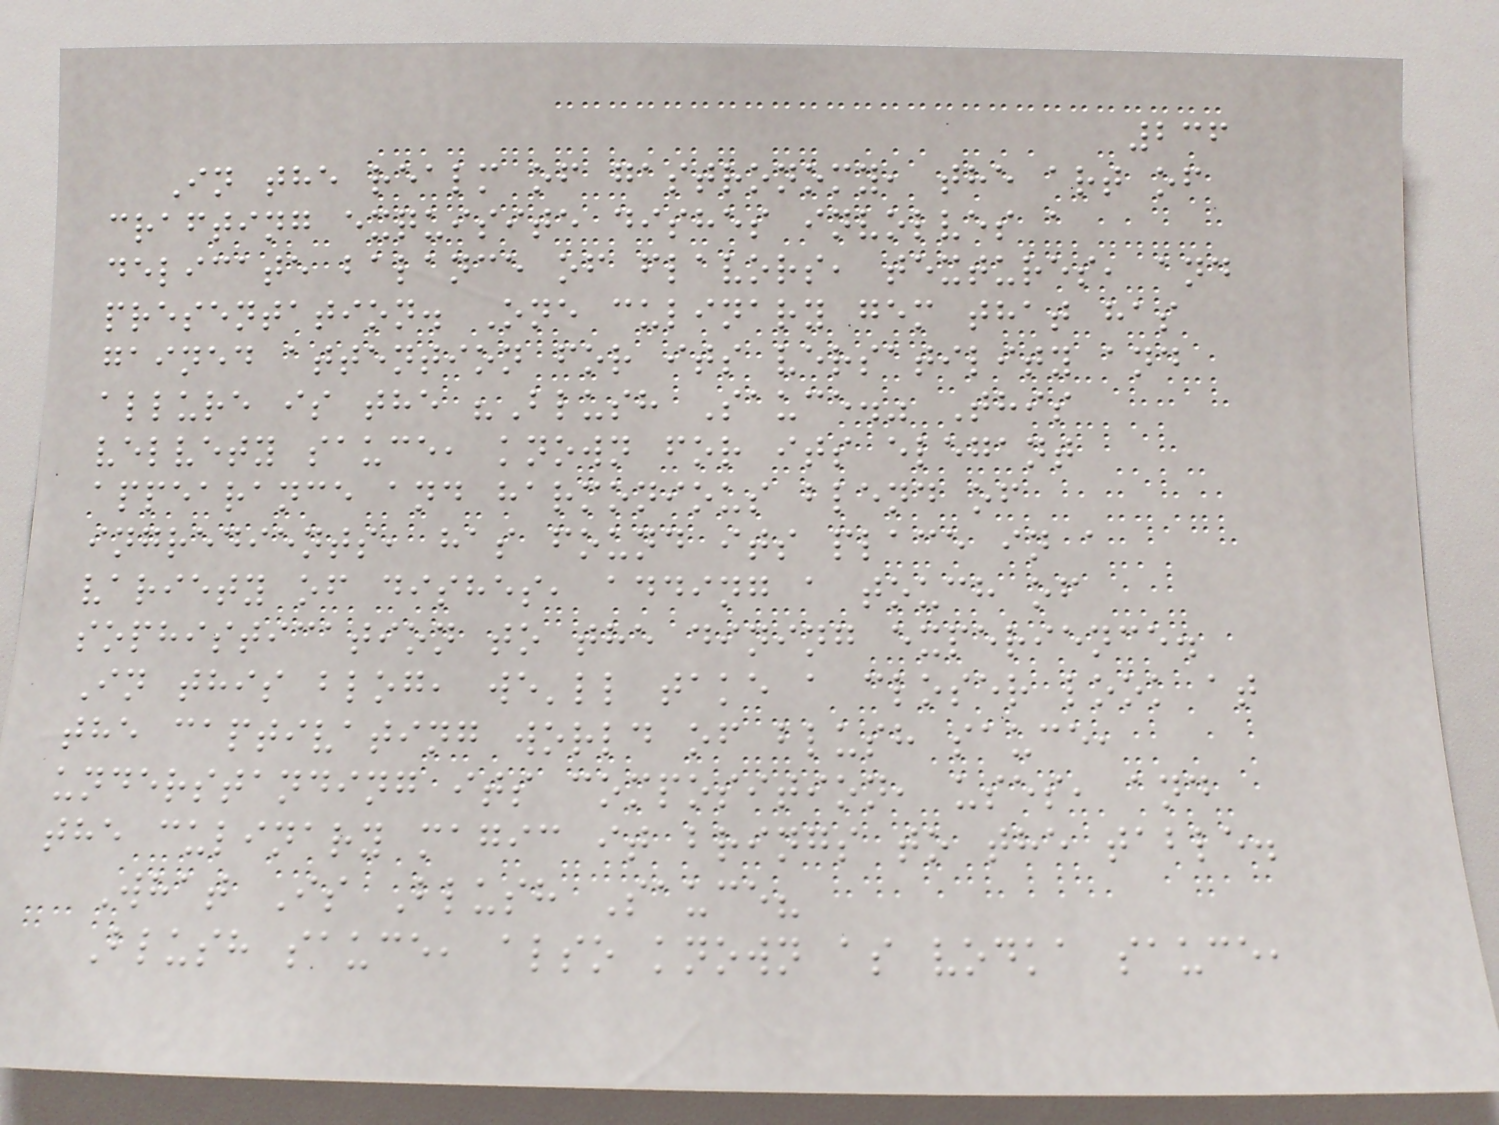236
In the realm of gastronomy, the art of
crafting exquisite dishes involves a
delicate balance of flavors, textures, and
presentation. One culinary gem that has
gained attention for its versatility and
allure is the "Blush Sauce." This
velvety sauce, known for its elegant
appearance and harmonious blend of
ingredients, has found its place in a
variety of dishes, adding a touch of
sophistication to the dining experience.
In this blog, we'll take a closer look at
the captivating world of blush sauce,
understanding its composition, uses, and
the culinary magic it brings to the table.
What Is Blush Sauce?
Blush sauce, also known as vodka sauce,
